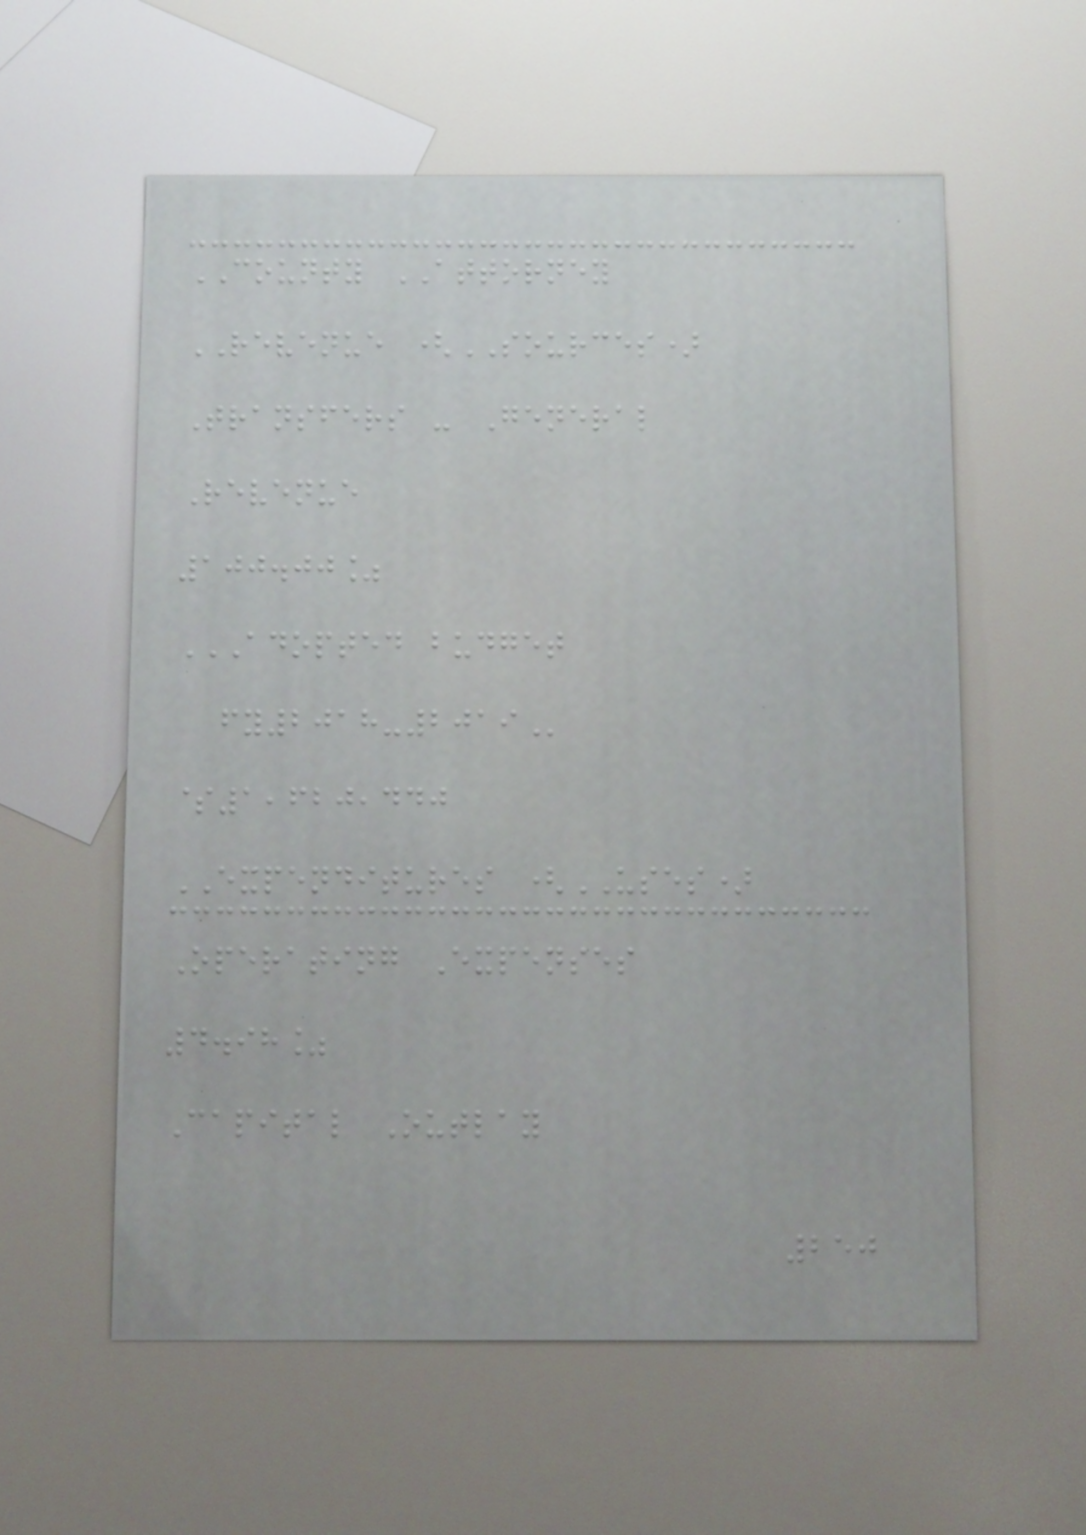COUNTY ATTORNEY
REVENUE (SOURCES)
Transfers - General
Revenue
100.00%
ADOPTED BUDGET
FY2018-2019
$1,620,440
EXPENDITURES (USES)
Operating Expenses
4.98%
Capital Outlay
250
